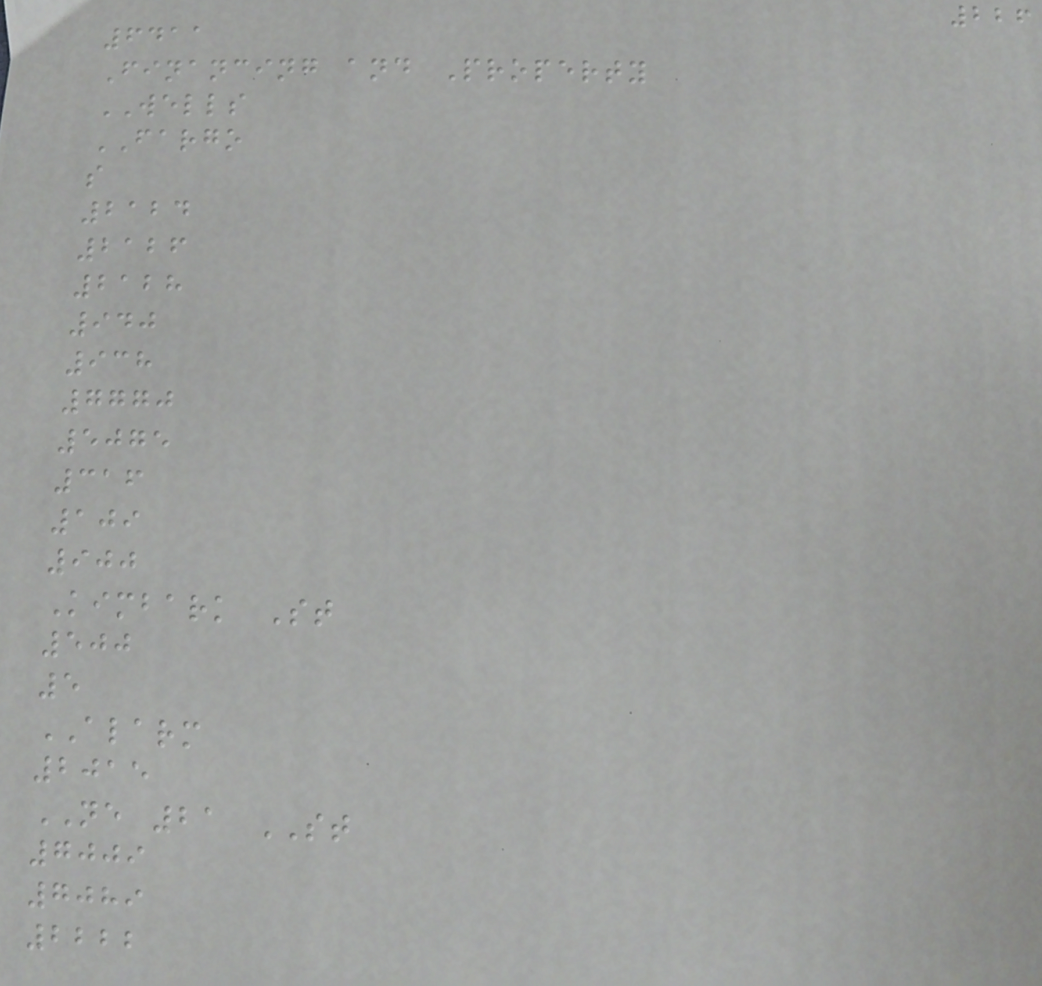226
6411
Financing and Property
WELLS
FARGO
s
2124
2126
2128
940
938
7770
5075
316
109
900
Kimbark St
500
5
ALARM
2015
NE 21 ST
7009
7089
2222
